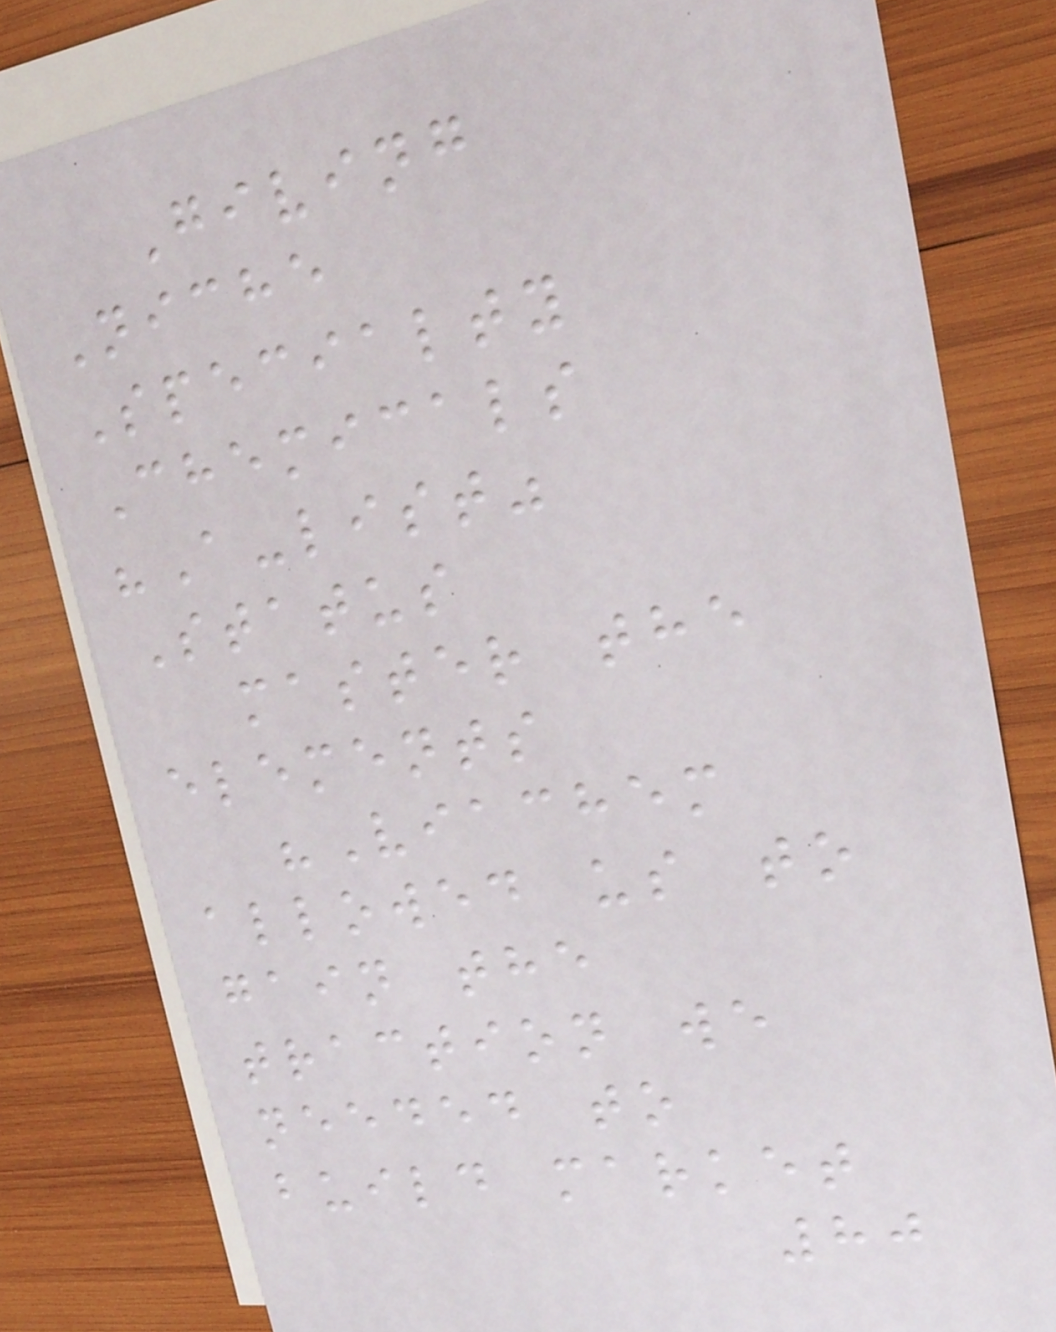Giving
Niche
Specialty
Chemicals
"A-list"
Status
master the
elements
"Viachem
allowed us to
gain the
traction we
needed to
build market
80
